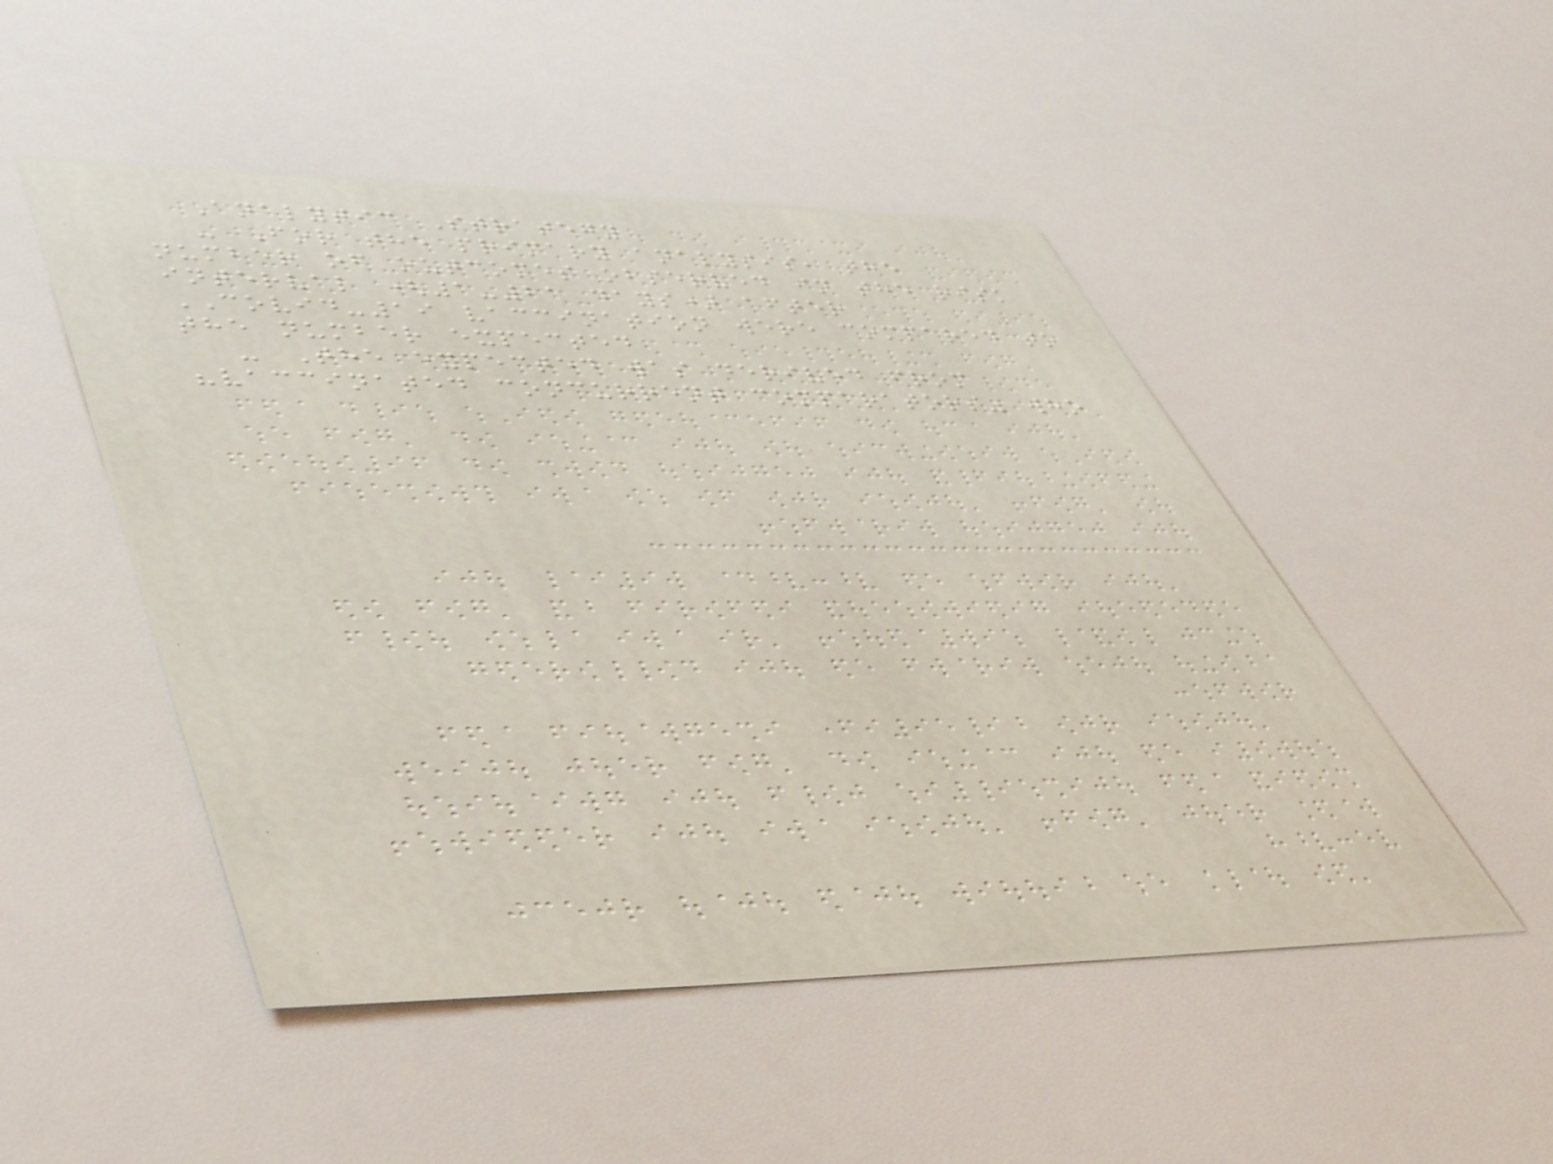Analytic Strategy
- For the primary analysis, the
number of outcomes observed in the risk
interval (1-21 days) after
COVID-19 vaccination were compared to
the number expected
- The expected was derived from
"vaccinated concurrent comparators" who
